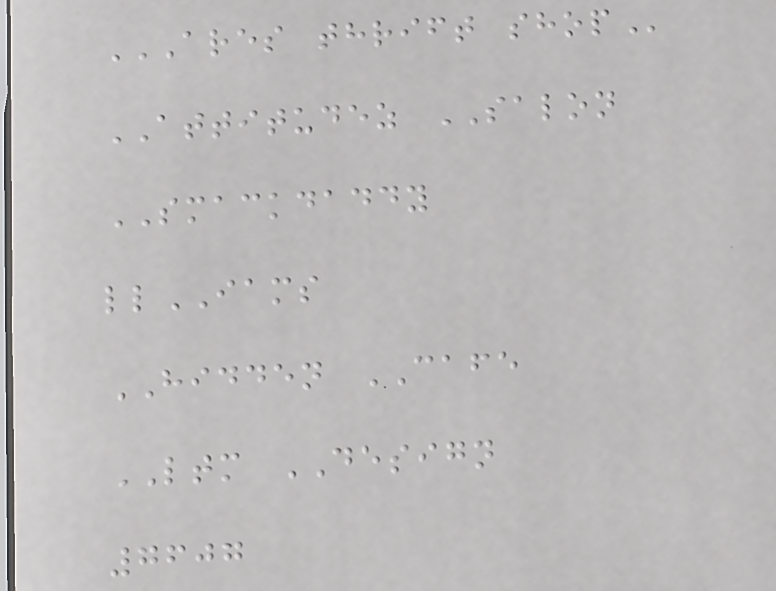ARES THRIFT SHOP
ATTITUDEZ SALON
SMACKDADDY
llIAMS
HIDDEN CAFE
LTM DESIGN
7607
